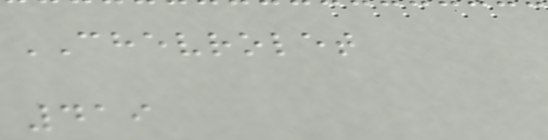CHEVROLET
419
